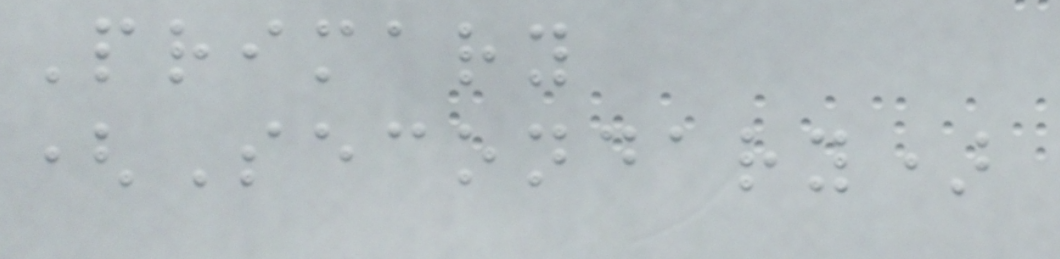Primary
(Secondary)
